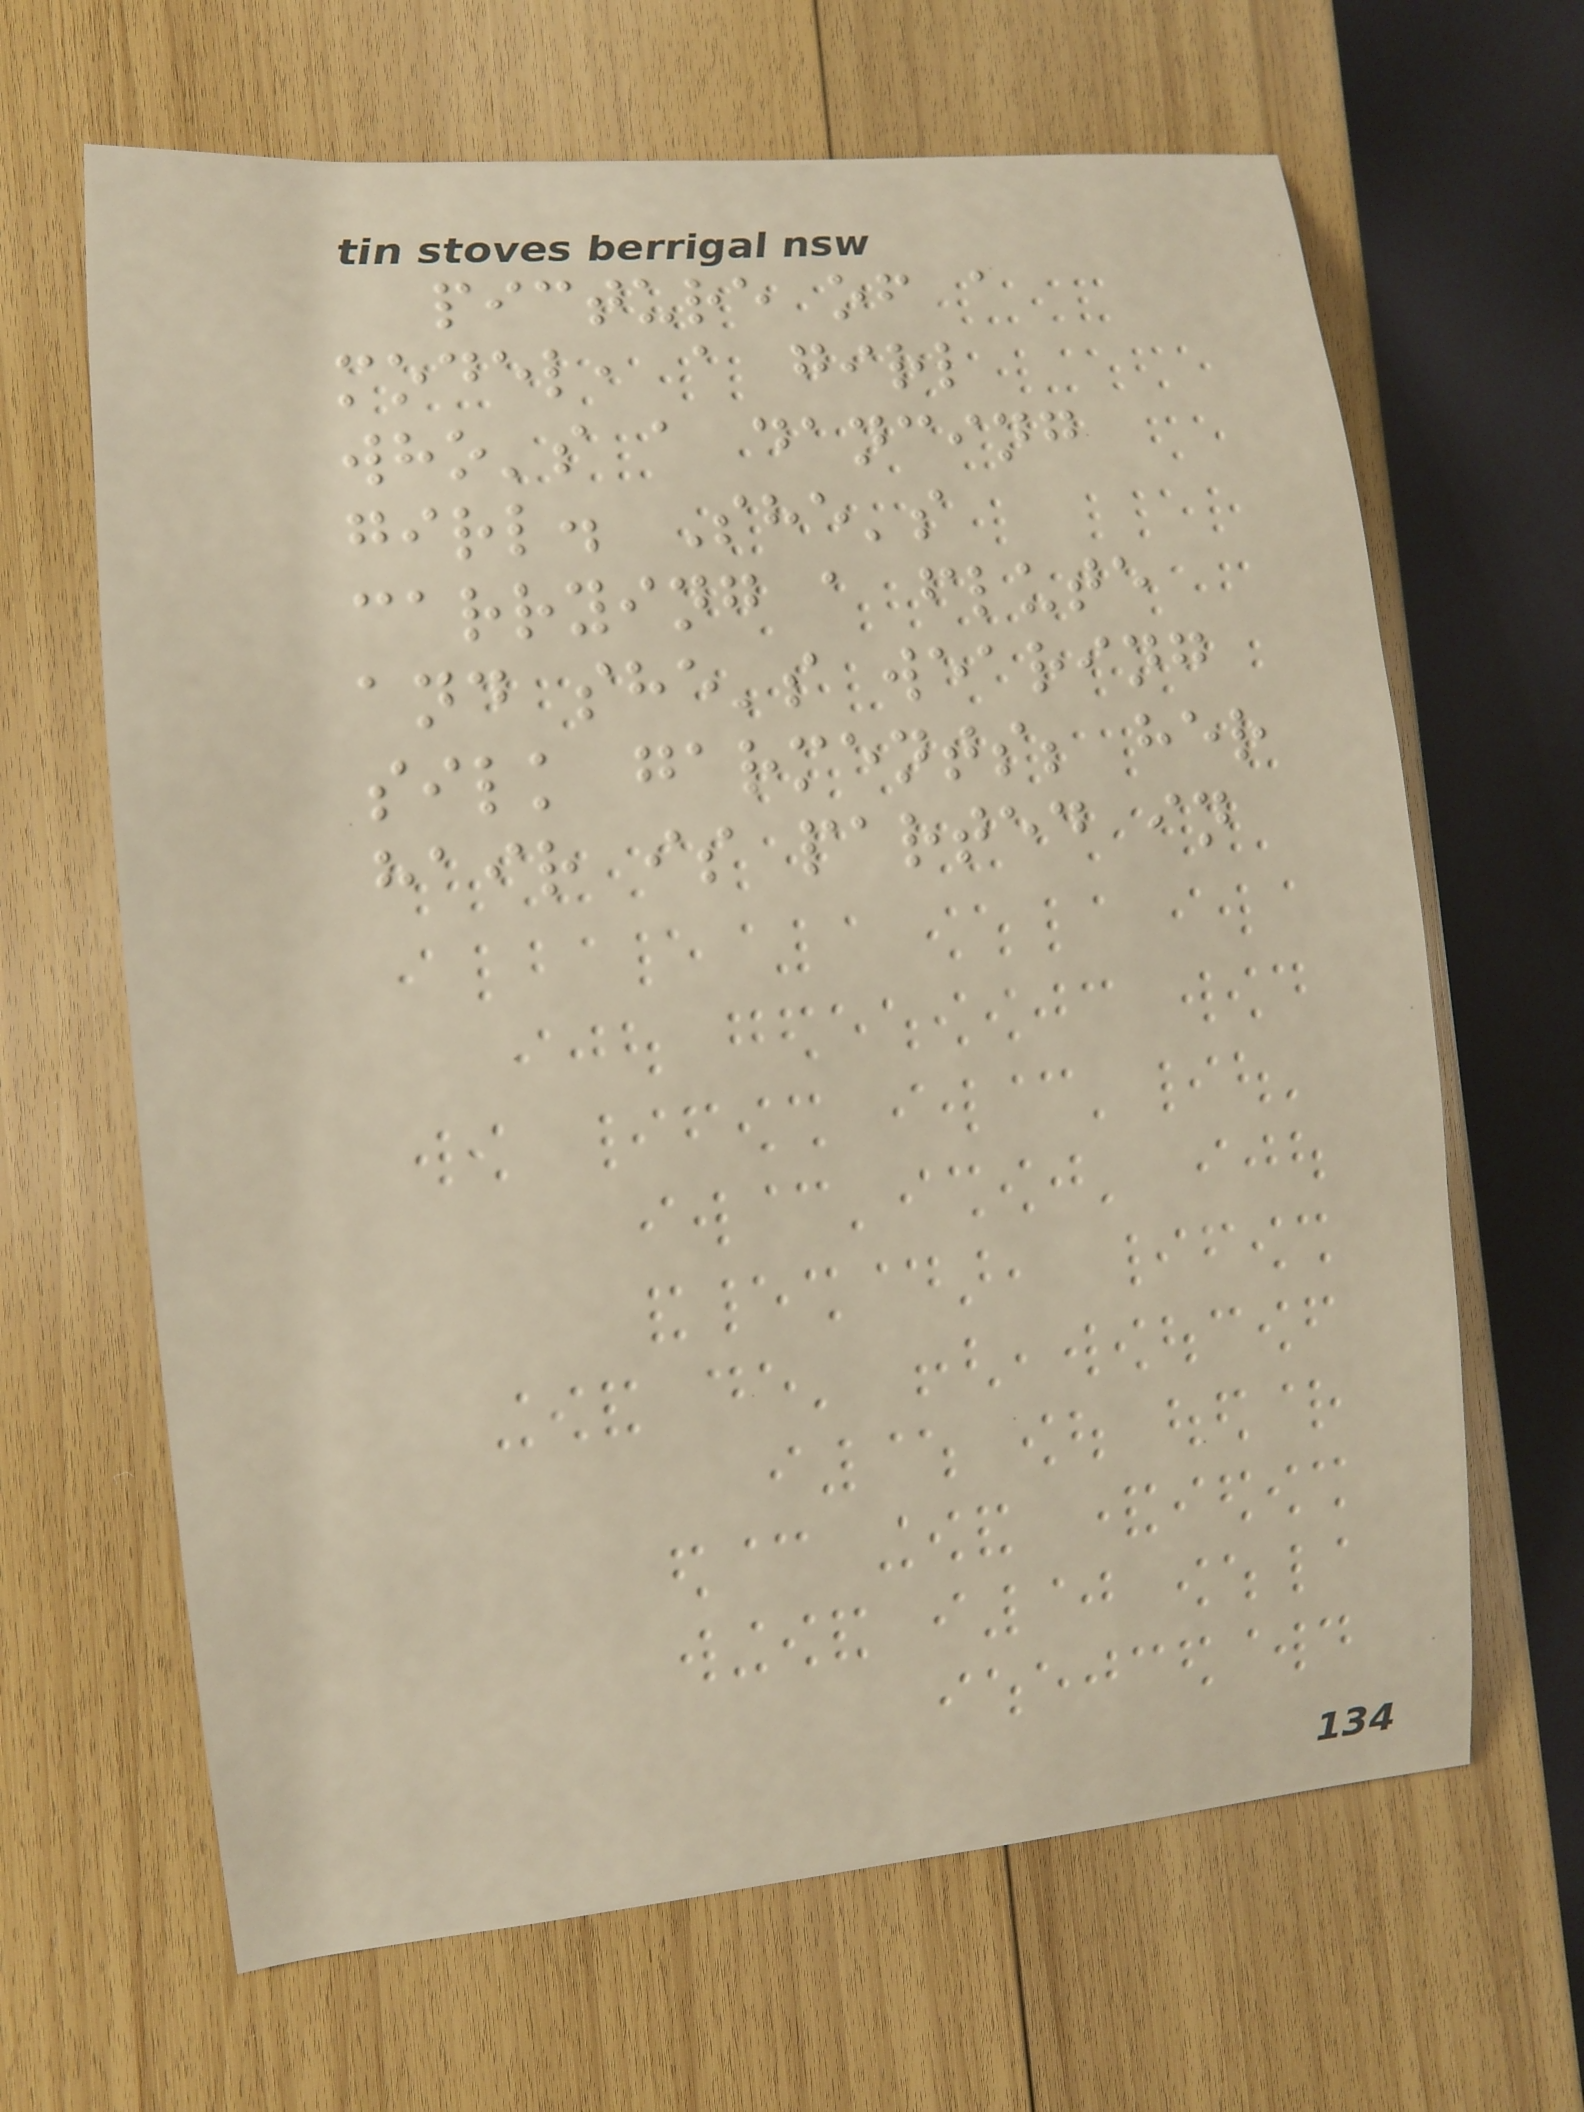picture of a
model, a girl
who's a dancing
girl. She's
carrying a flute
and she's wearing
silk garments; her
hair is parted in
